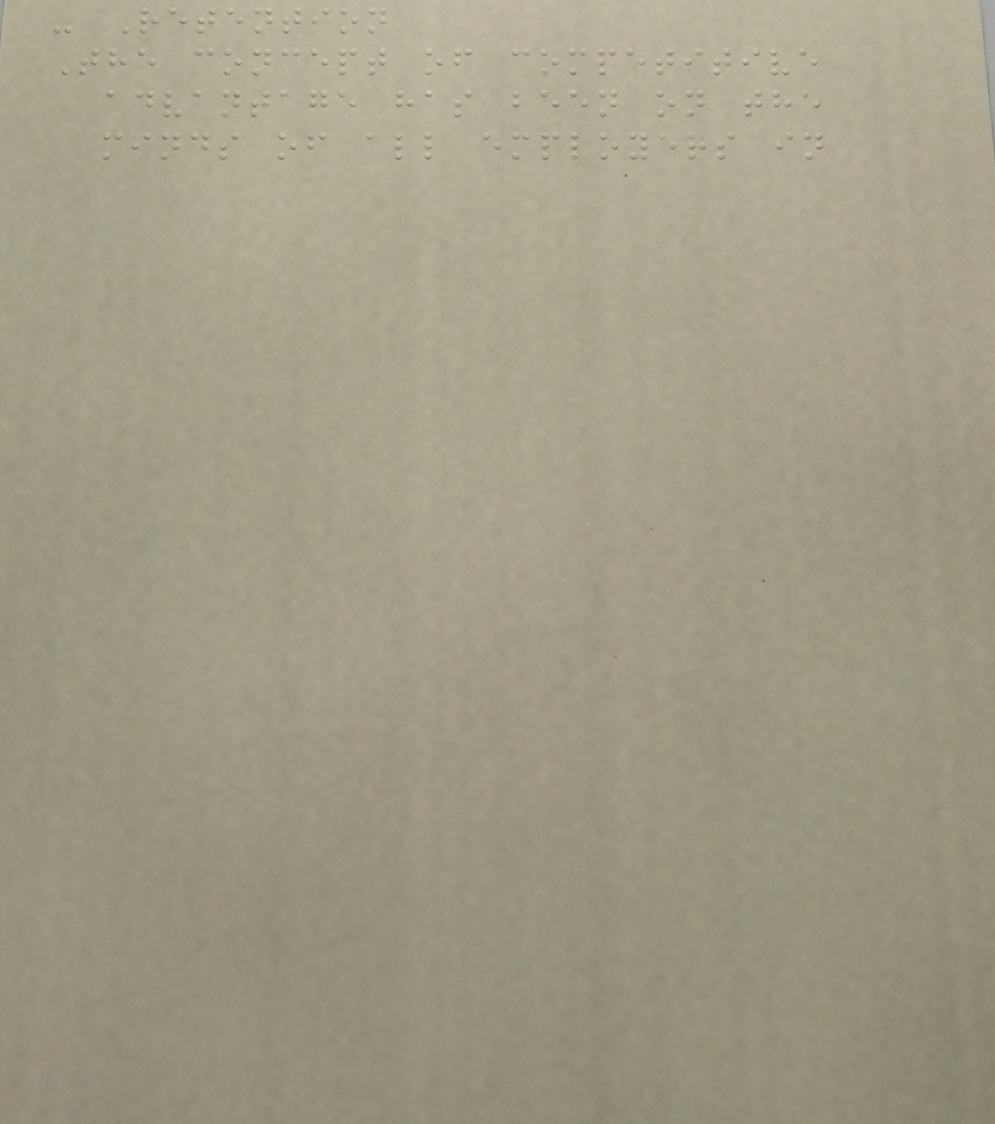- Retention
The concept of competitive
advantage has been on the
minds of all employers in
